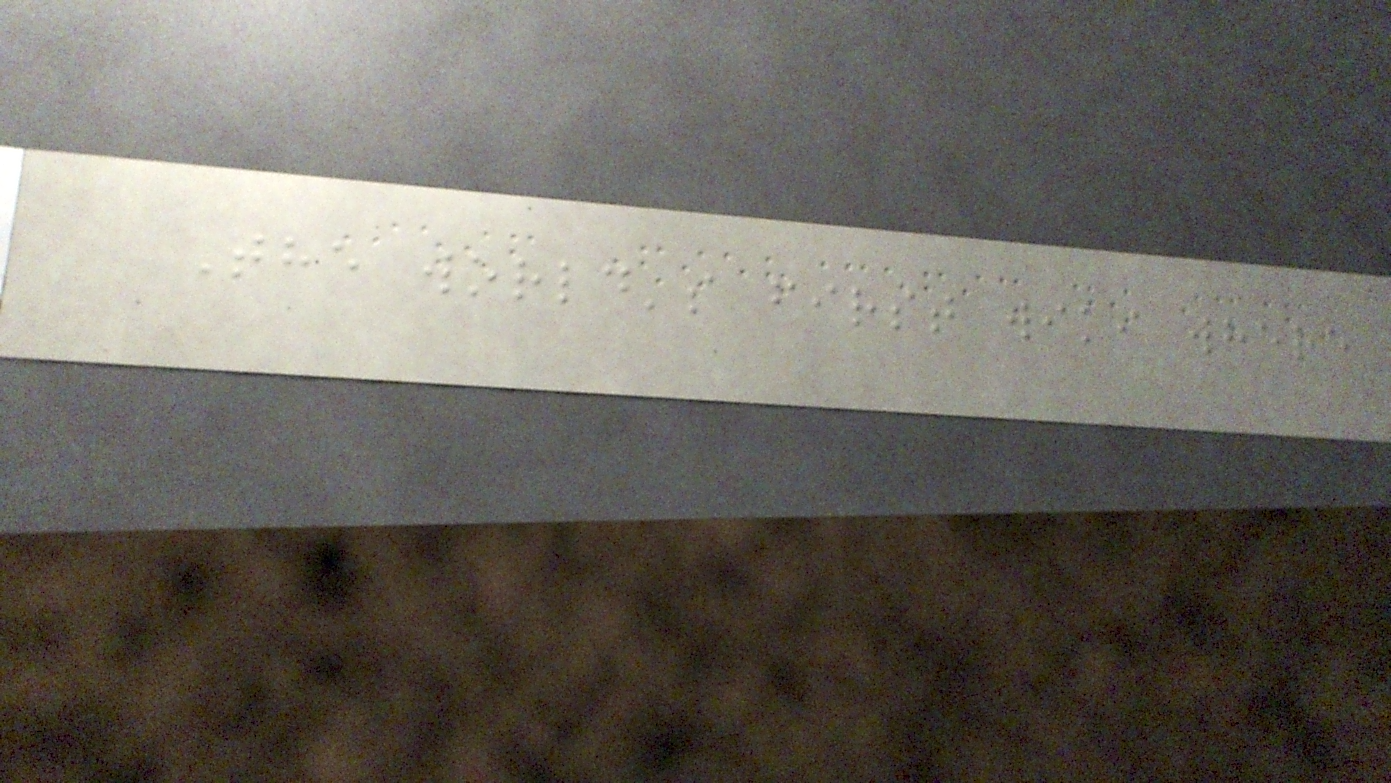The world's first wiki where
